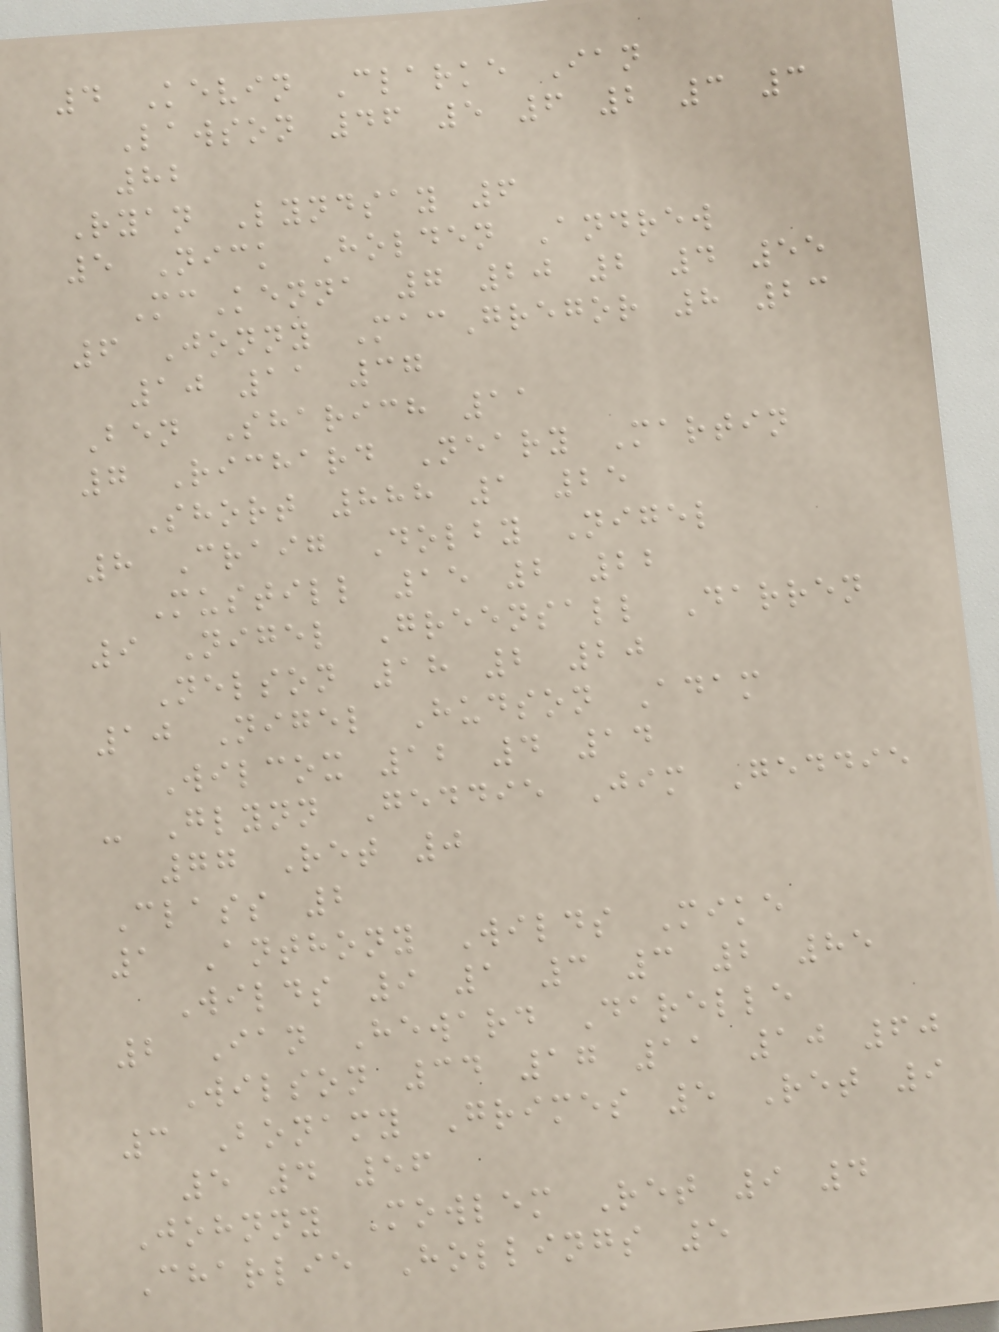4 Kevin Clarke Ian
Lawson 46 5 6 2 3 3
82
Ryan Lyndsay 6
5 Nick Holden Andrew
McKenna 7 20 2 4 55
6 Jonny MacGregor 8 23
10 11 37
Ben Sharich 11
7 Richard Neary Martin
Short 888 1 25
8 Craig Dolby Nigel
Mustill 15 2 22
9 Nigel Greensall Darren
Nelson 18 2 20
10 Nigel Hudson Adam
Wilcox 12 4 14
- Glynn Geddie Jim Geddie
77 Ret 0
Class 2
1 Anthony Wilds Mike
Wilds 9 1 3 3 2 85
2 Ian Heward Darelle
Wilson 34 17 11 10 60
3 Bonamy Grimes 5 Ret 9
5 4 56
Johnny Mowlem Ret 9 4
Charlie Hollings 5
